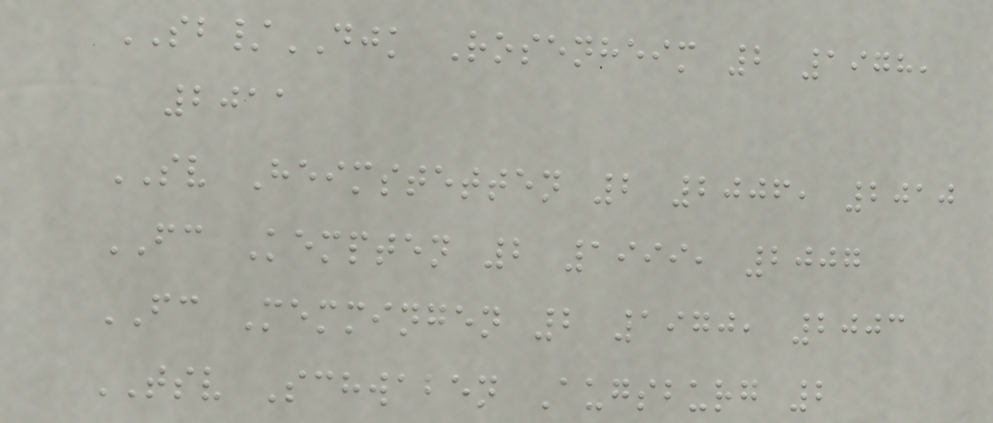SB/DJK Rosenheim 2 1978,
2011
SV Heimstetten 2 2006, 2010
FC Kempten 2 1999, 2007
FC Memmingen 2 1970, 2003
TSV Schwaben Augsburg 2
